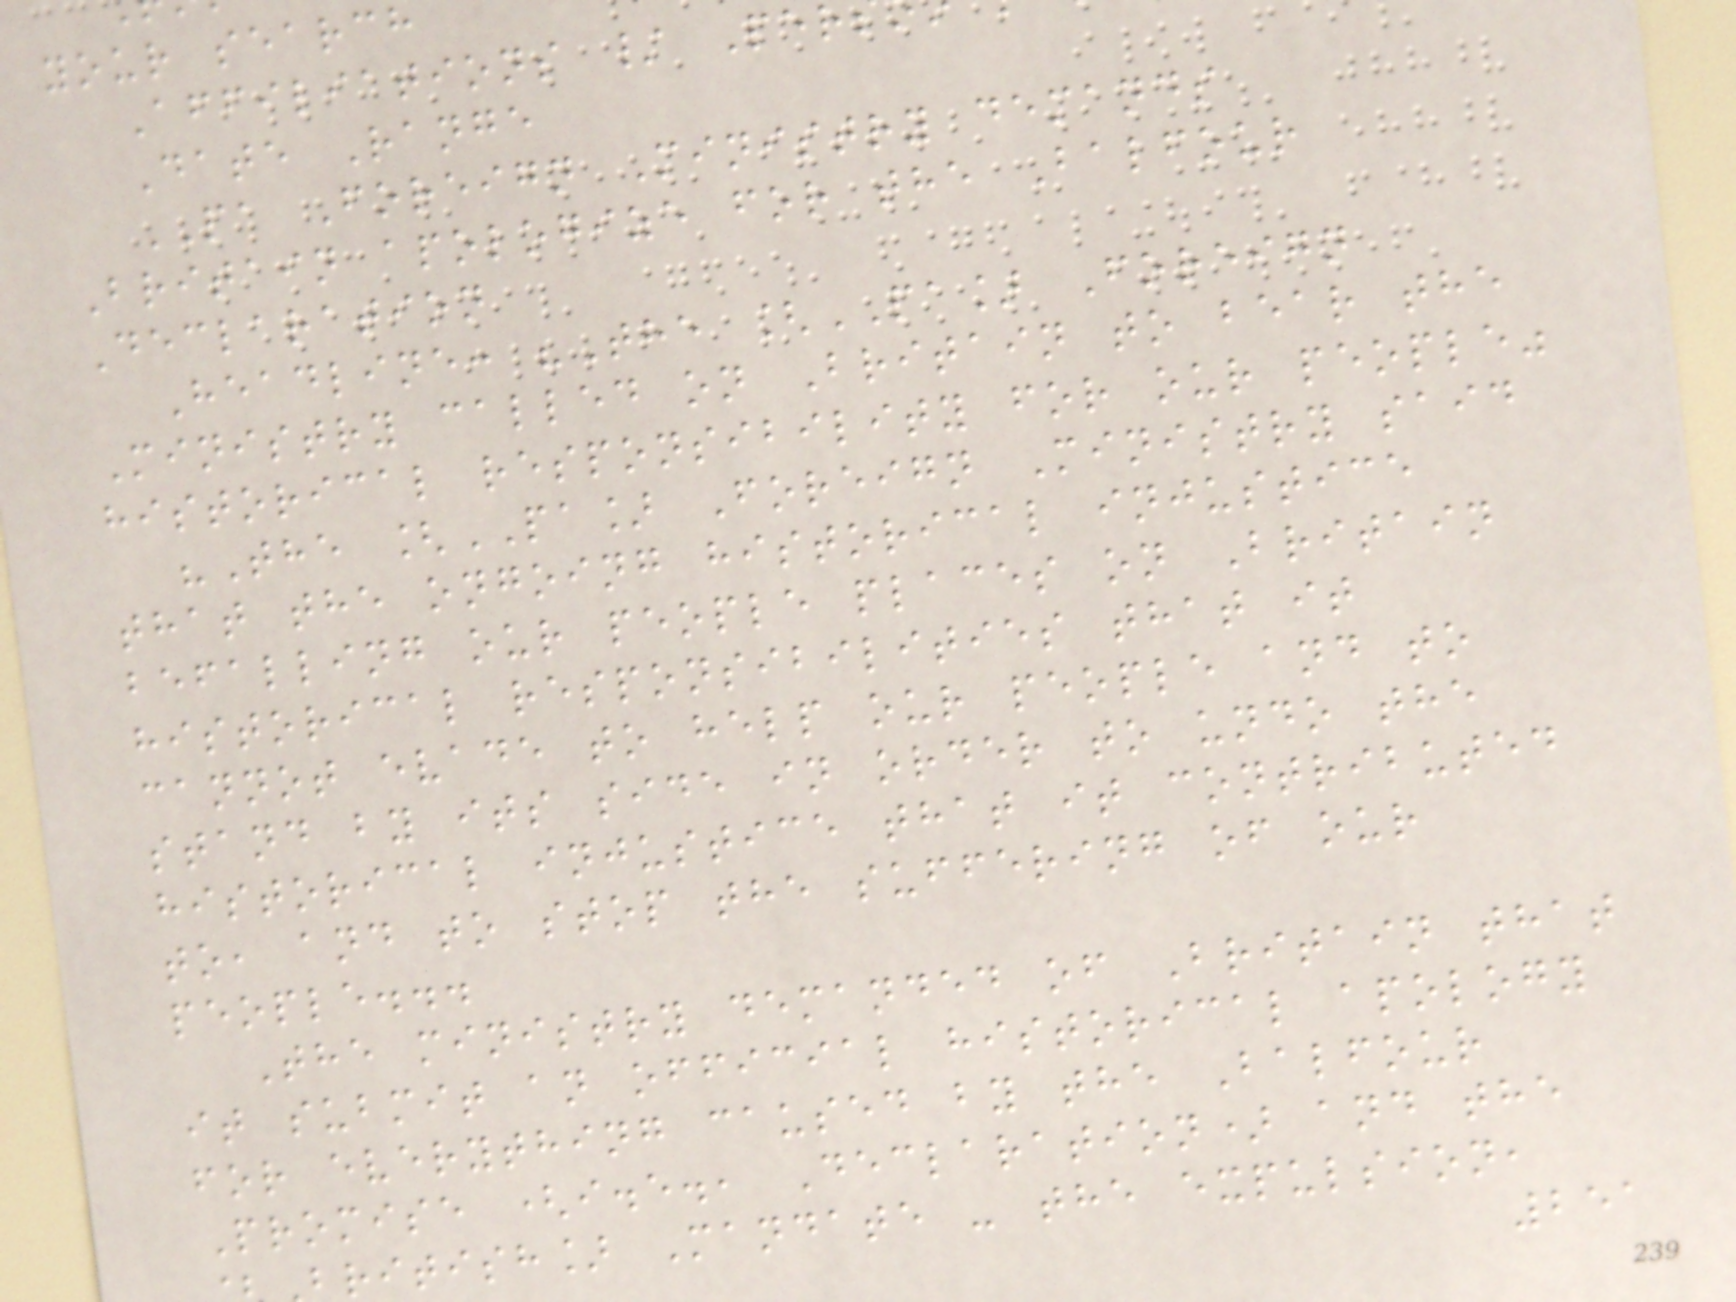your search
Affiliations / Per
Date Range
PA Foreign Ministry demands
Britain apologize for the Balfour
Declaration
Headline: "The [PA] Foreign
Ministry called on Britain to bear the
historical responsibility for our people"
"The [PA] Foreign Ministry said
that the ongoing historical injustice
befalling our people places on Britain
historical responsibilities that it
cannot evade to help our people and to
stand by its side in order to undo the
historical injustice that it contributed
to, and to stop the suffering of our
people...
The ministry demanded of Britain that
it submit an official historical apology
for everything caused by the Balfour
Promise (i.e., Declaration) and the
ritish] Mandate - the expulsion,
251
